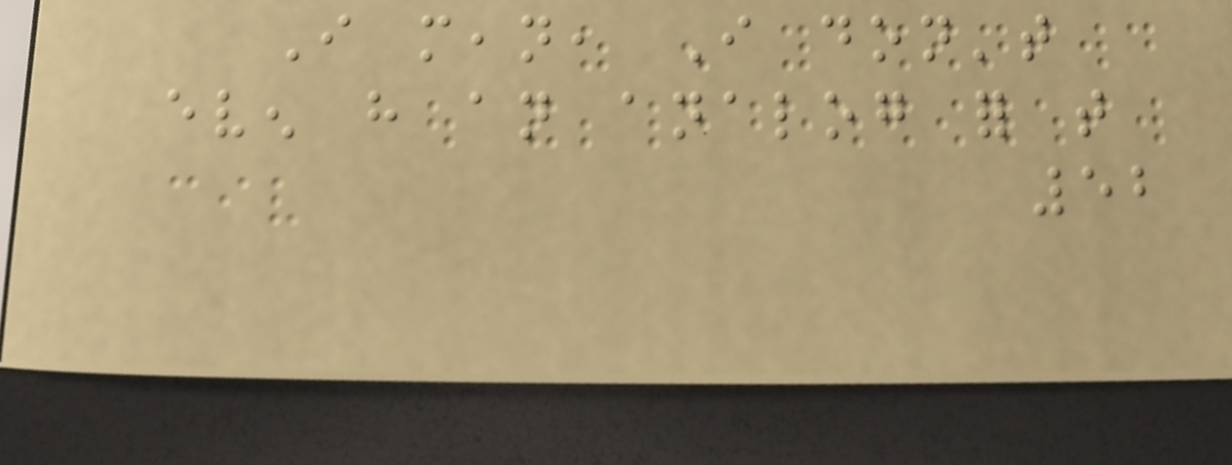I mean, I don't
even have an analog for that
52
